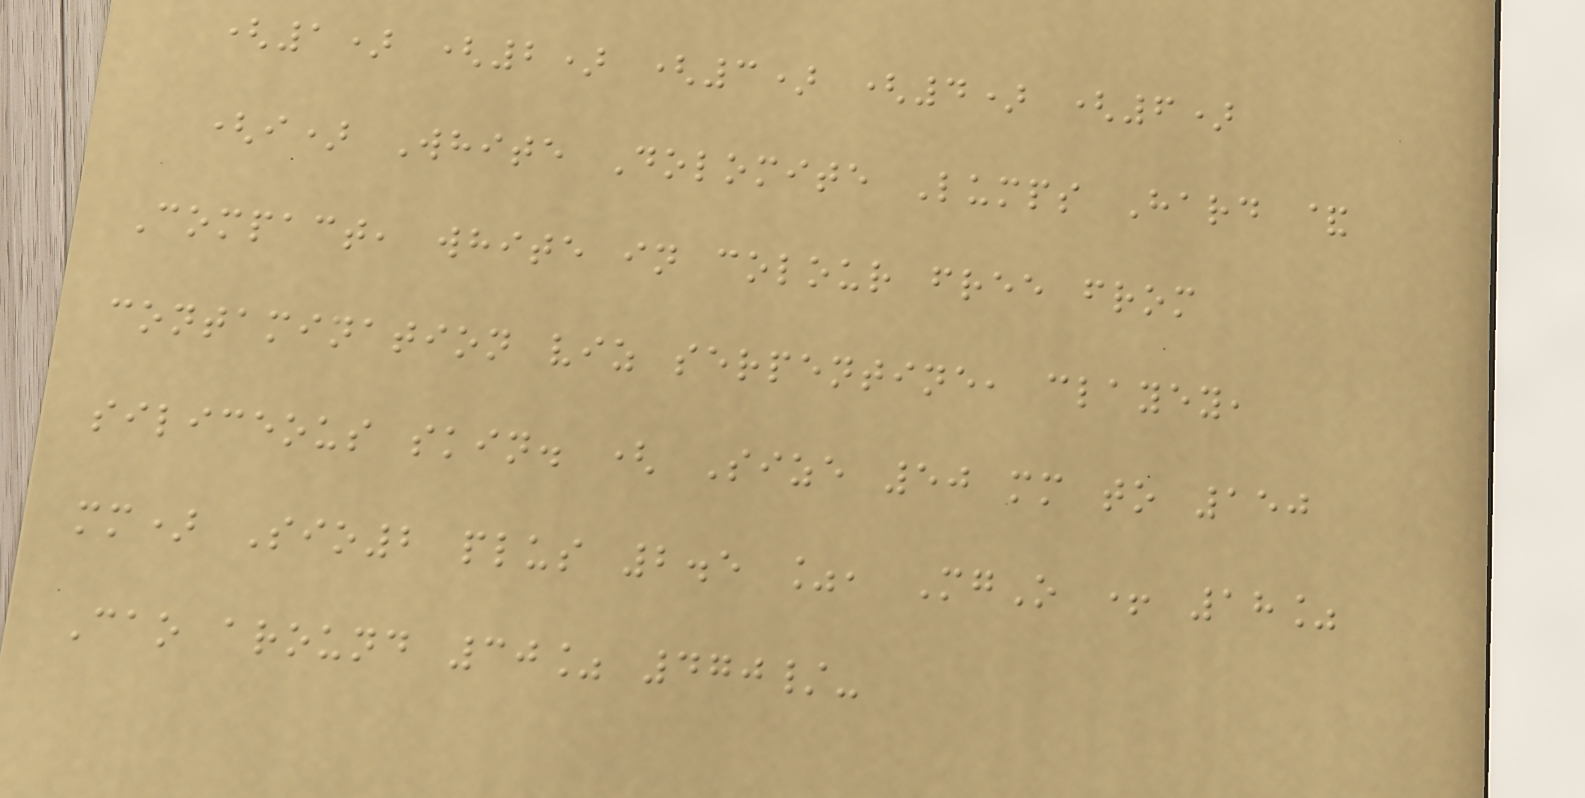(1) (2) (3) (4) (6)
(i) White Dolomite Lumps Hard &
Compact, white in colour free from
contamination viz serpentine, clayey,
siliceous skin. ( Size 50 mm to 150
mm) Sio2 plus 2.5 %, MgO + 18%
Cao around 30% 470/-
